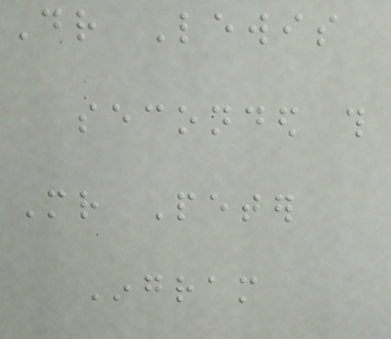Dr Lewis
seconded this
Mr Peter
Ingram
